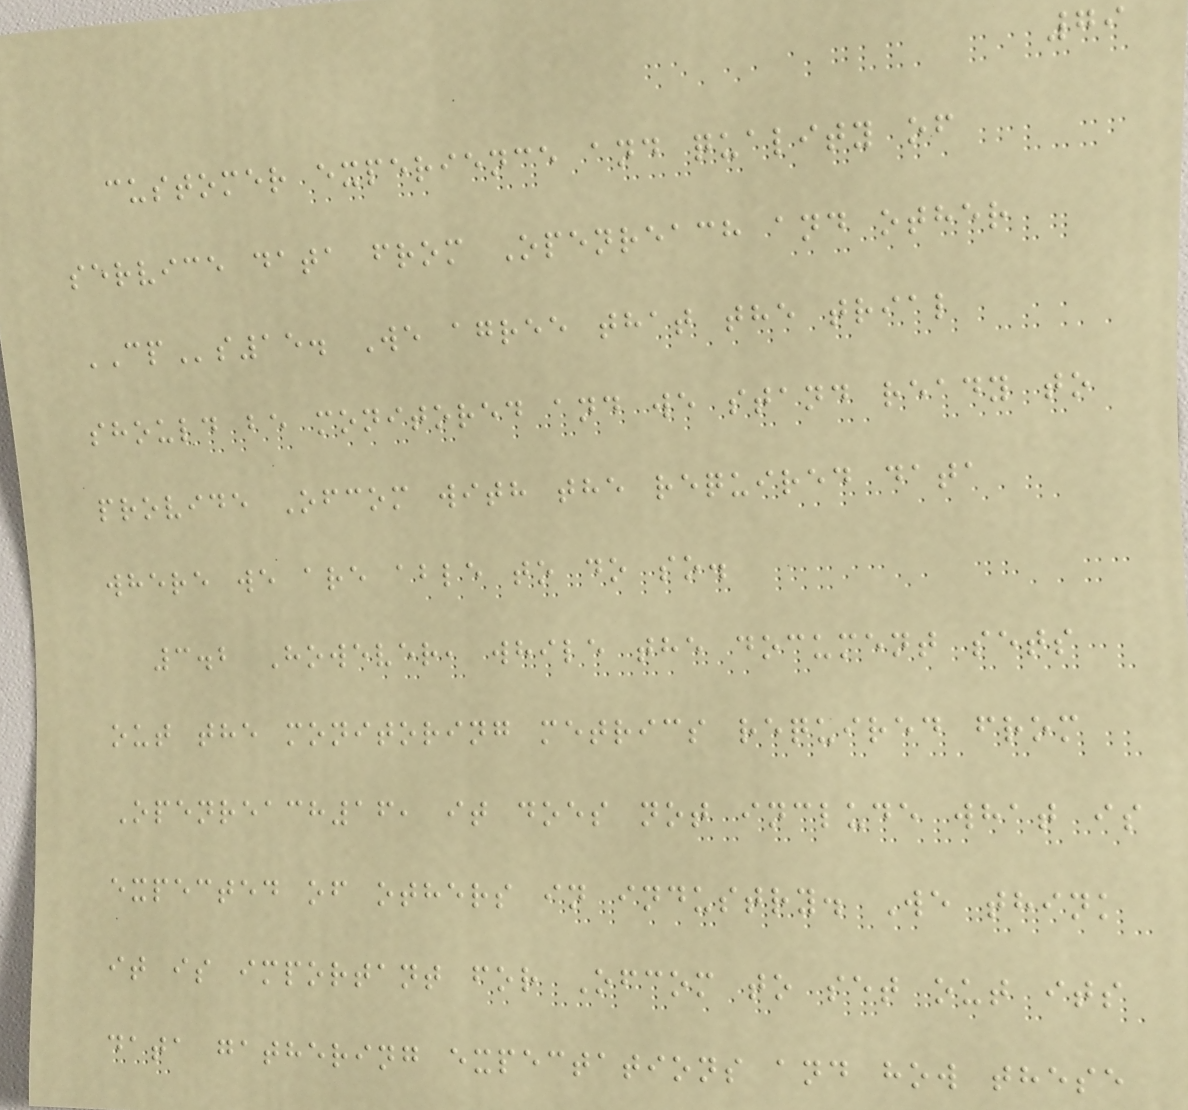79
customer experience and quality of
service data from Openreach and other
CPs15. We agree that the trial
should be monitored and we stand ready to
provide Ofcom with the required data
where we are able to do so.
3.2 However, while the document sets
out the monitoring metrics required from
Openreach16, it does not include what is
expected of others in industry. We think
it is important for Ofcom to set out its
data gathering expectations and how these
